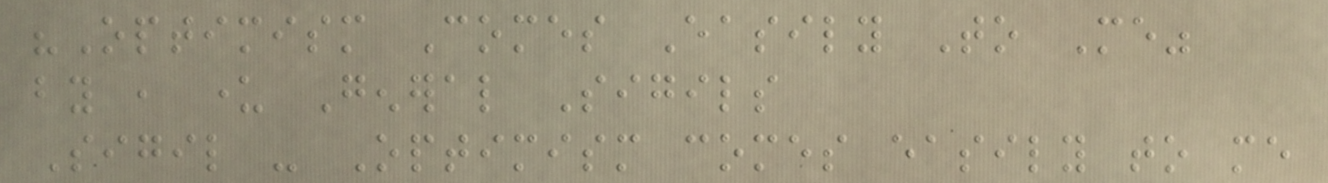"Optimism Comes Easily To Me"
by , under General Sigils
Sigil - Optimism comes easily to me
